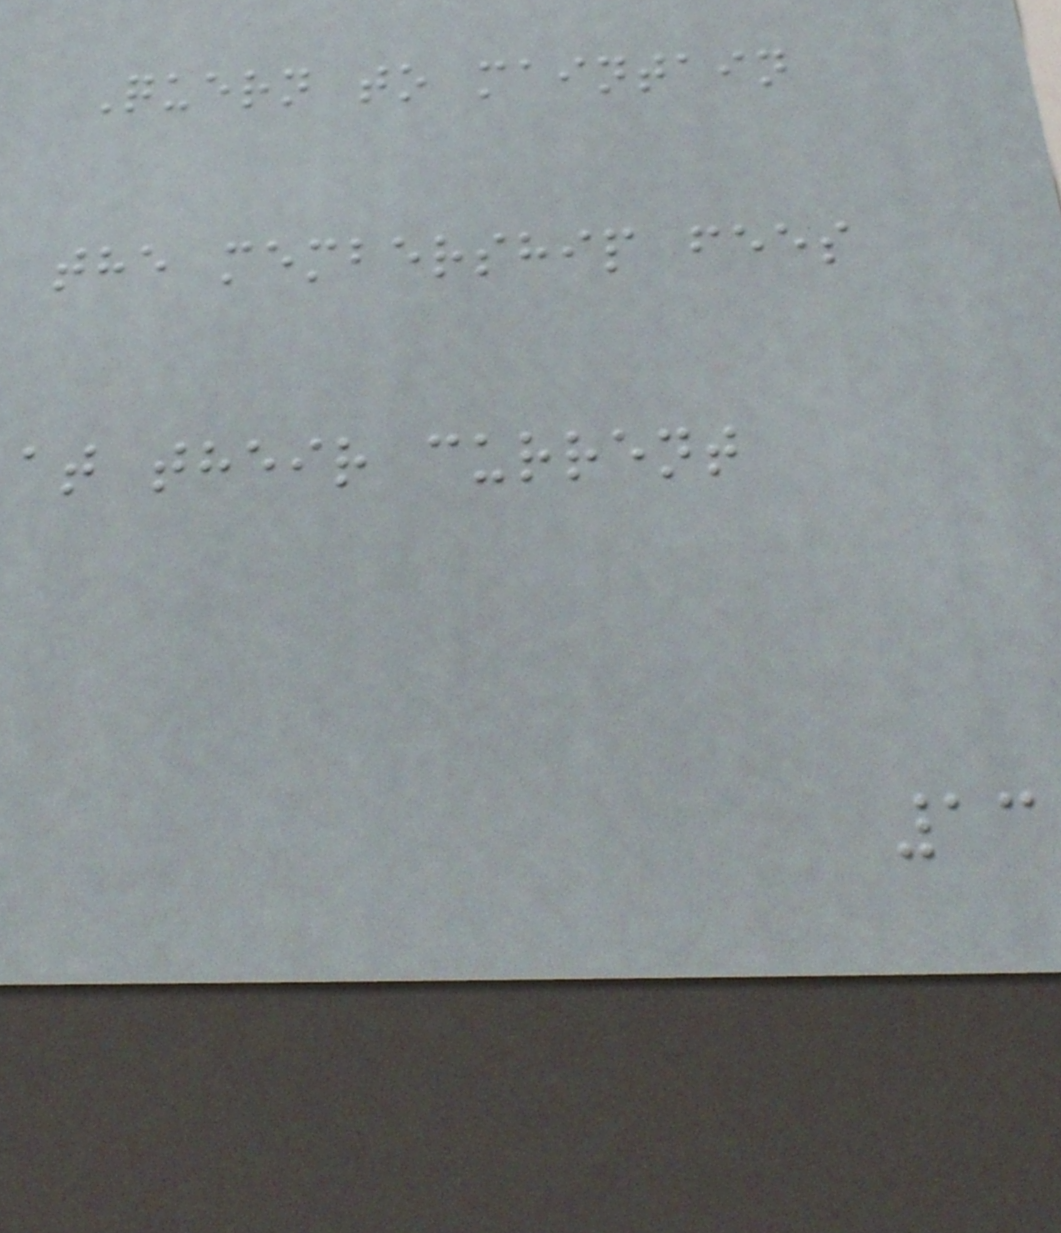Quern to maintain
the membership fees
at their current
13
